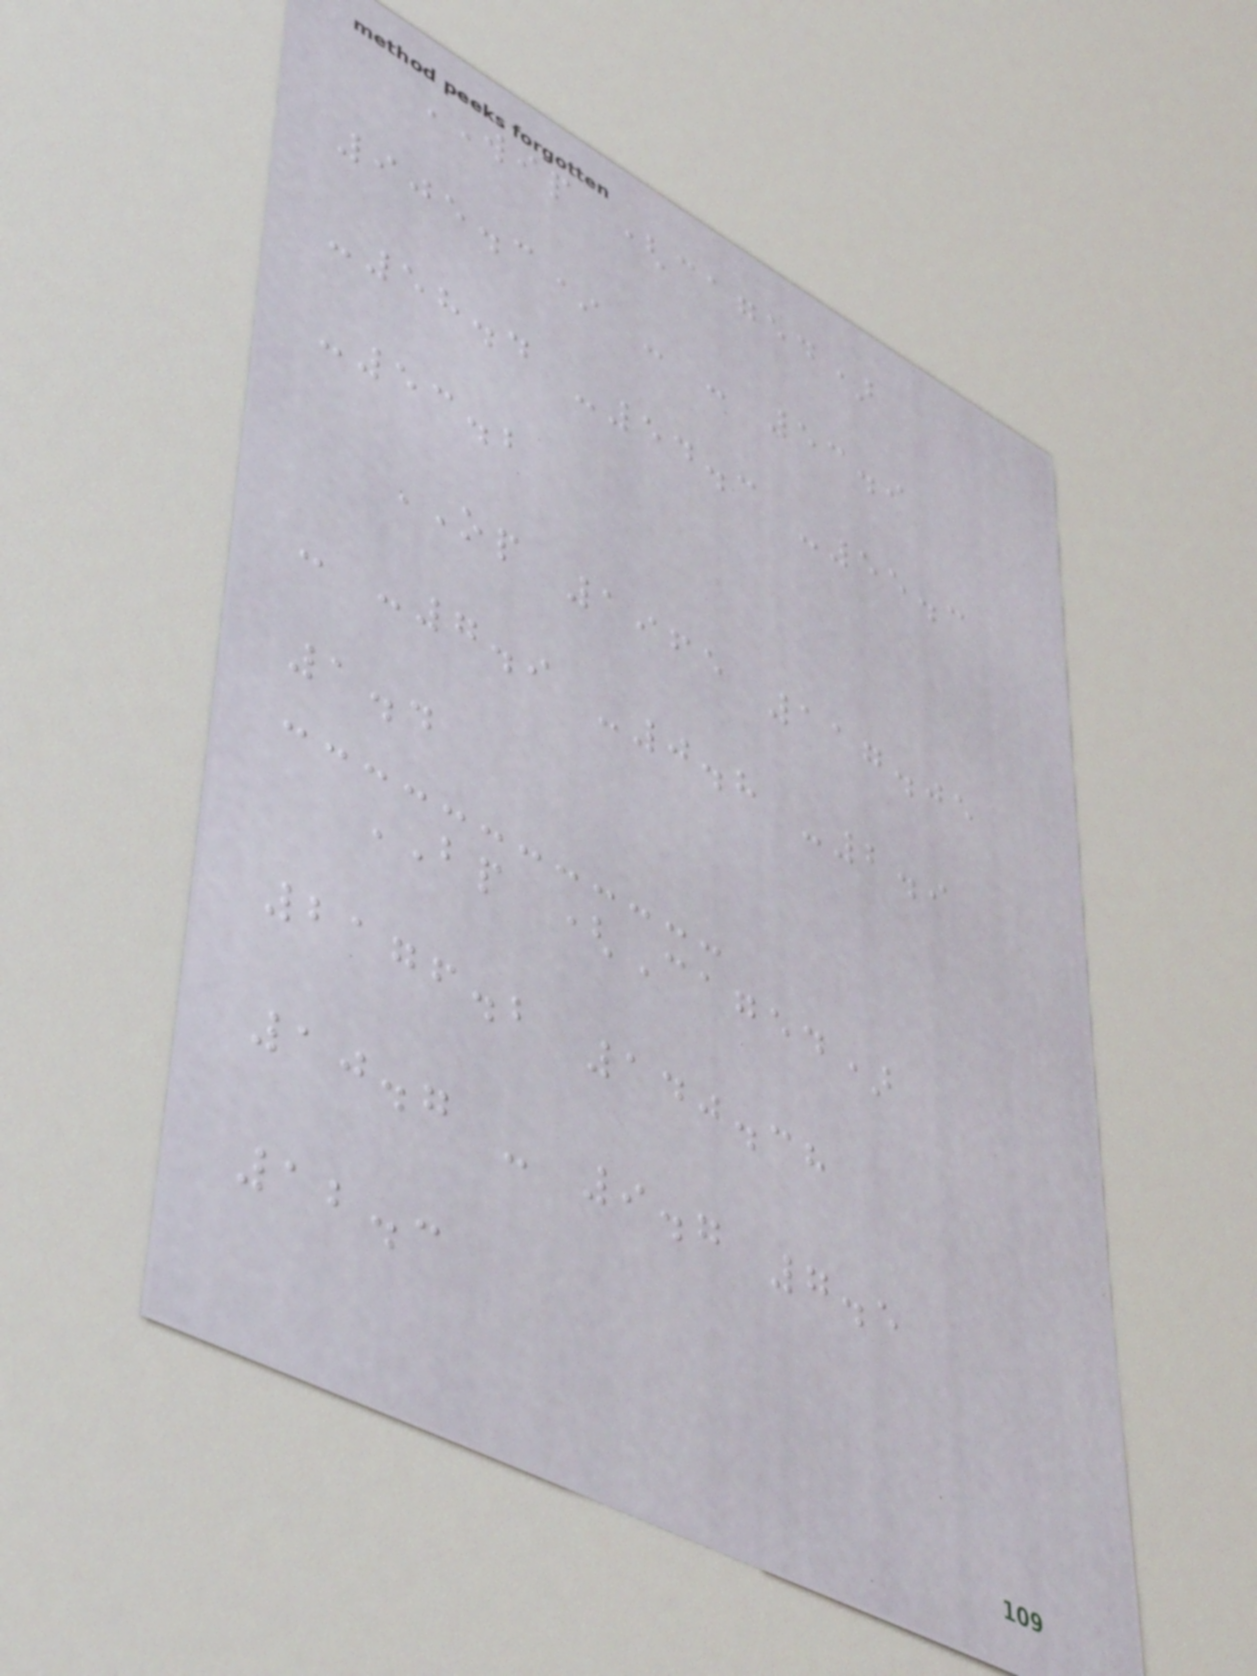WIP (caged)
905.3* - - 53.9
-58.4 -54.3 -55.3
-53.2
OP 1965 117.05
- -7.9 -0.8 -2.9
1.4
BP (Caged)
2176.2 140.38
10.7 - 9.7 7.5
12.3
